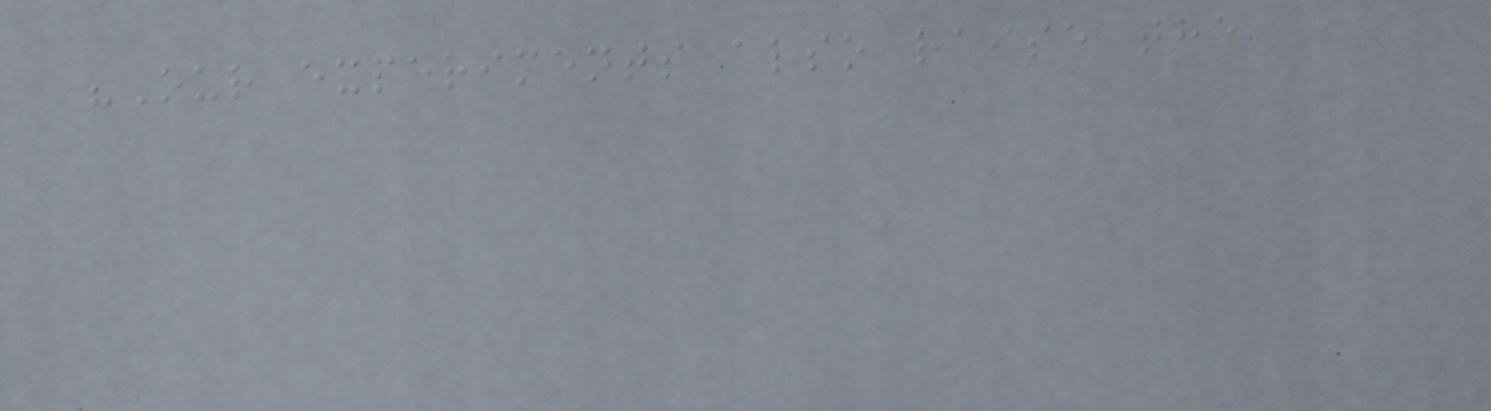"Our experiments also raise the
